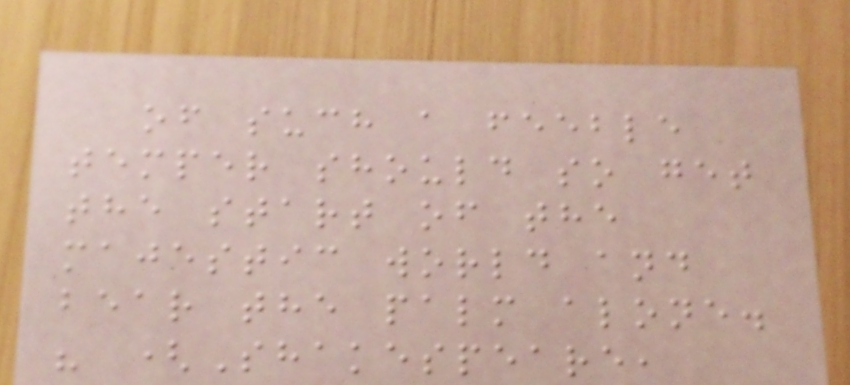of such a feeble
temper should so get
the start of the
majestic world and
bear the palm alone.
" (Shakespeare,
